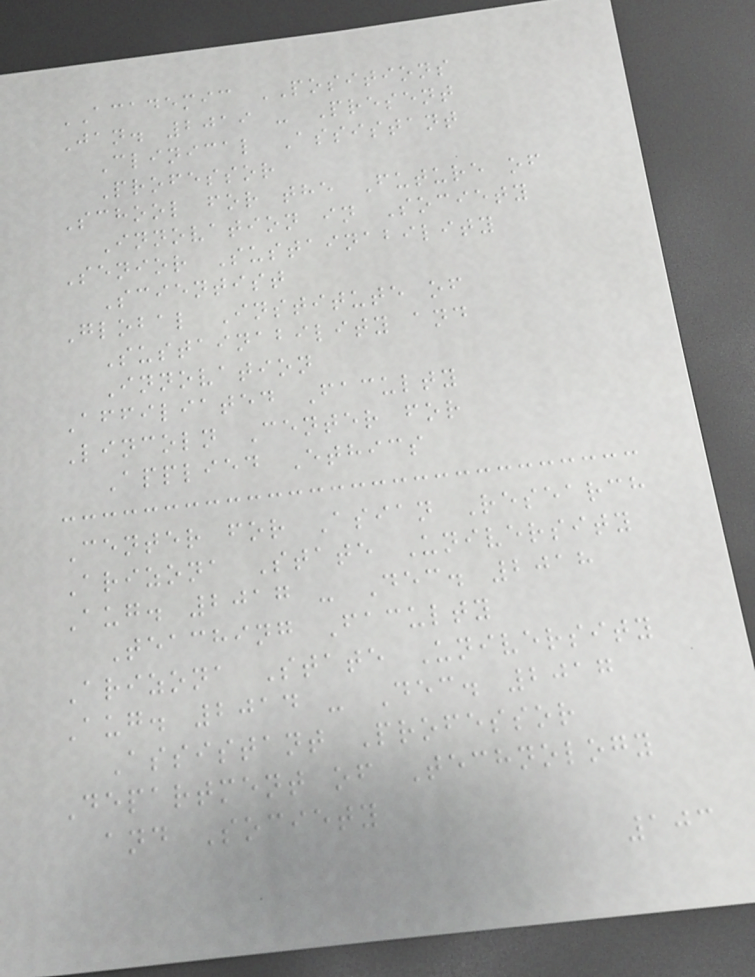ACADEMIC POSITIONS
Jan. 2019 - Present
Clinical Assistant
Professor
School for the Future of
Innovation in Society
Senior Sustainability
Scientist
Global Institute of
Sustainability and
Innovation
Affiliated Faculty
Lincoln Center for
Applied Ethics
Center for Asian Research
Arizona State University
Aug. 2017 - Dec. 2018
Teaching Faculty
Arizona State University
Aug. 2014 - Dec. 2017
Assistant Professor
Department of Technology
and Society
103
